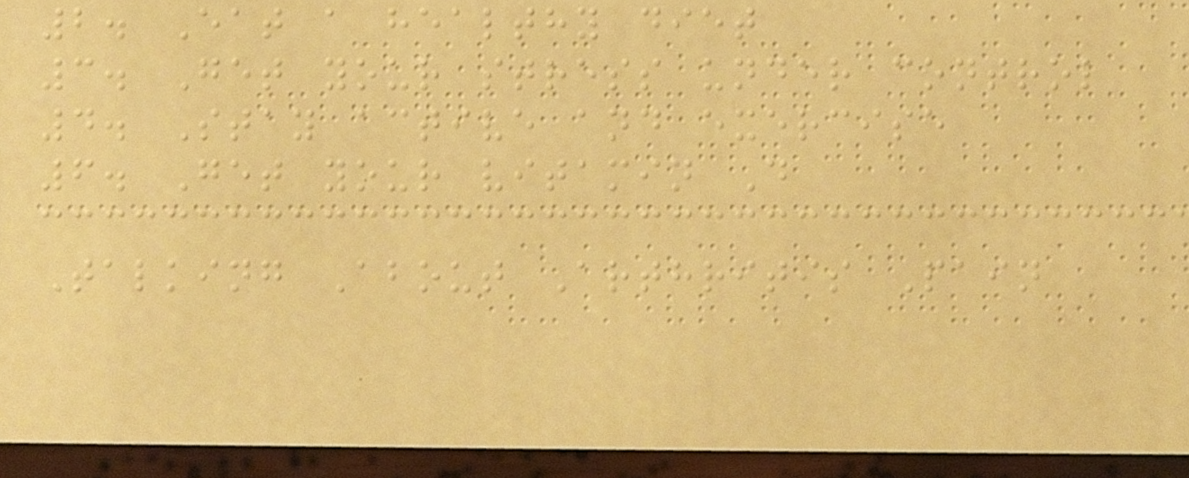2. Eat a healthy diet
3. Get your stress under control
4. Stay active and exercise
6. Get your vitamin D
Talking About Arthritis Pain
